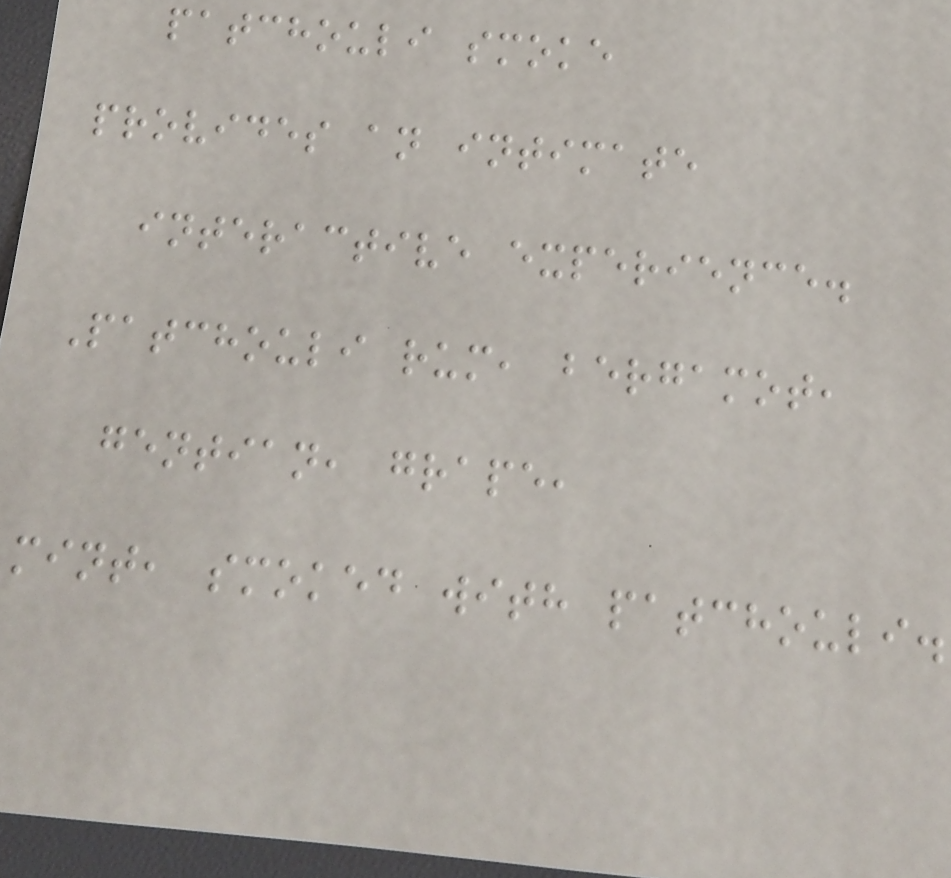patchouli smoke
provides an intimate
interactive experience.
Patchouli rum, bergamot,
gentian, grape,
mint, smoked with patchouli.
